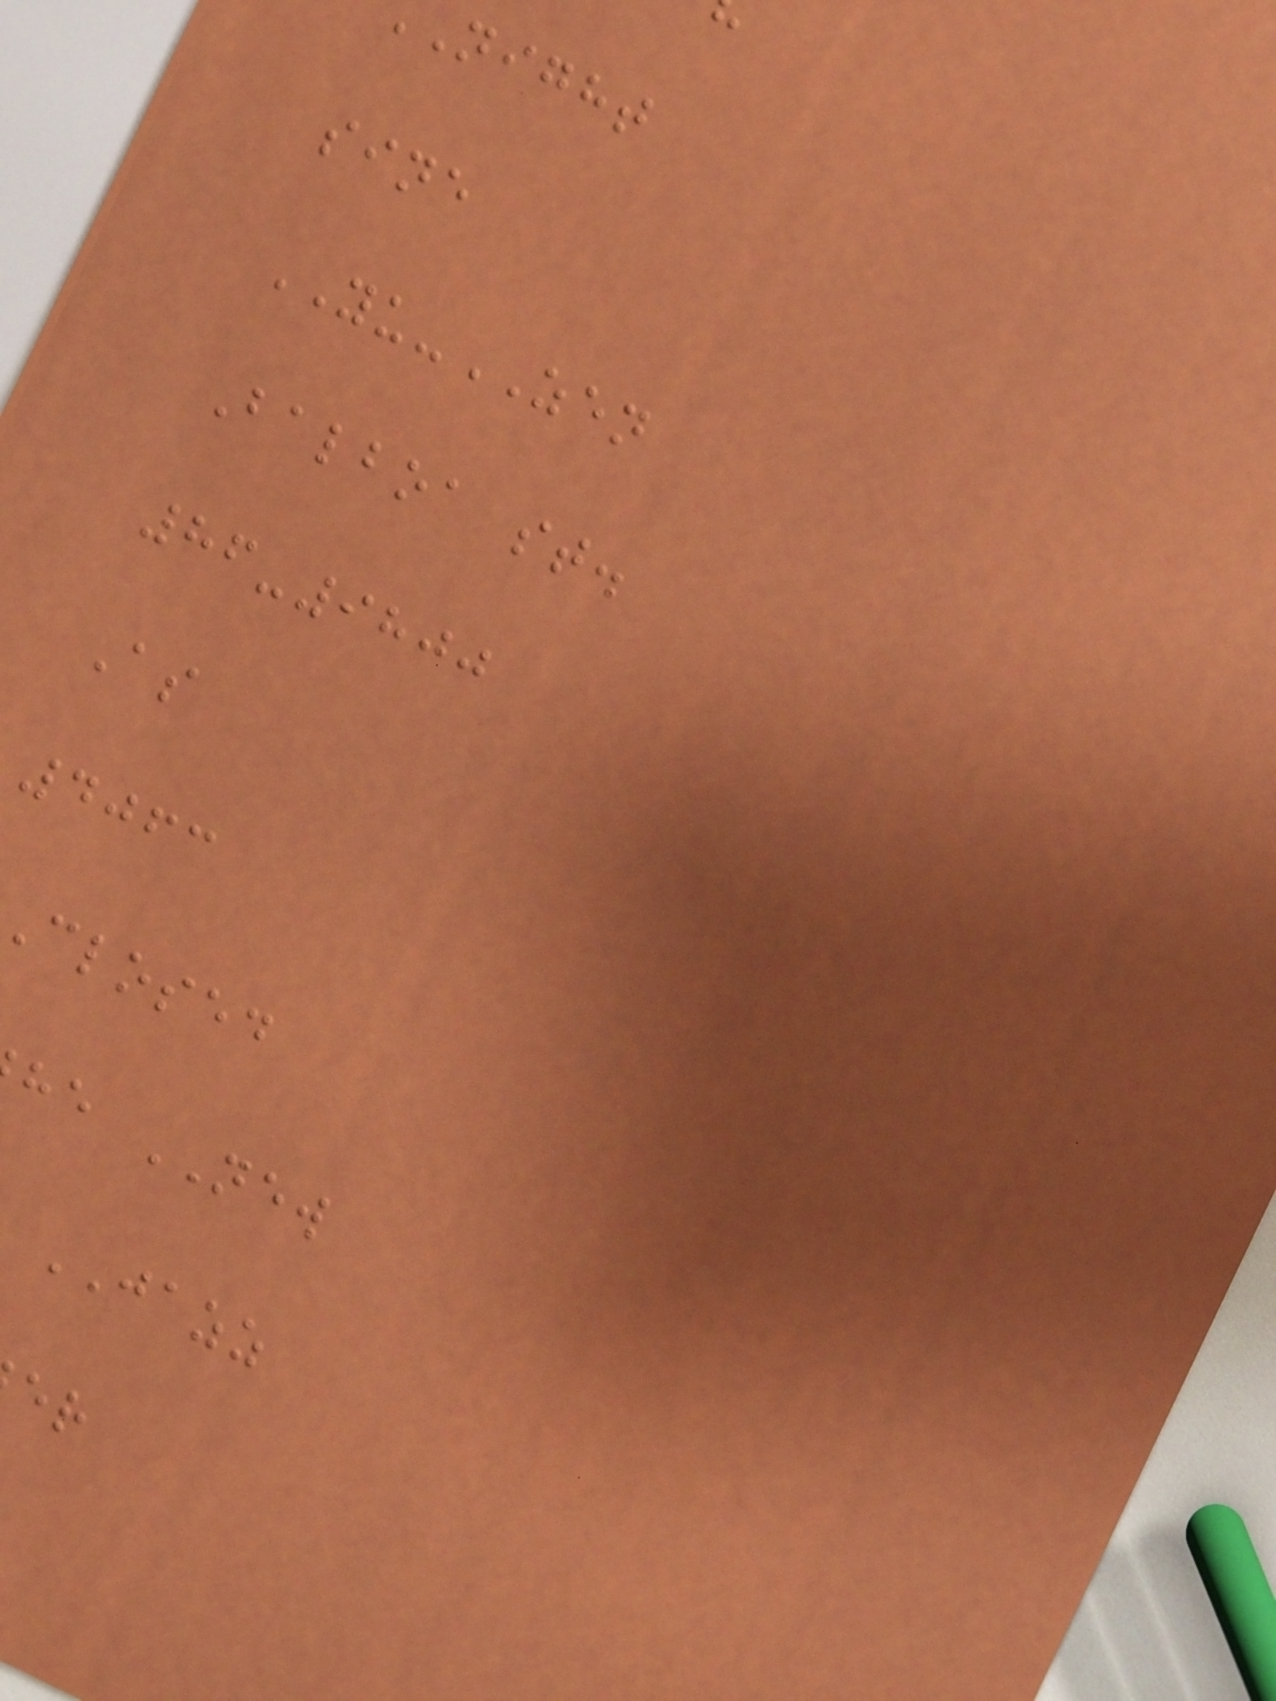night
sine
YU-ZEN
Balboa st.
86-9800
As
4063
closed
he NEW
JAZZ
